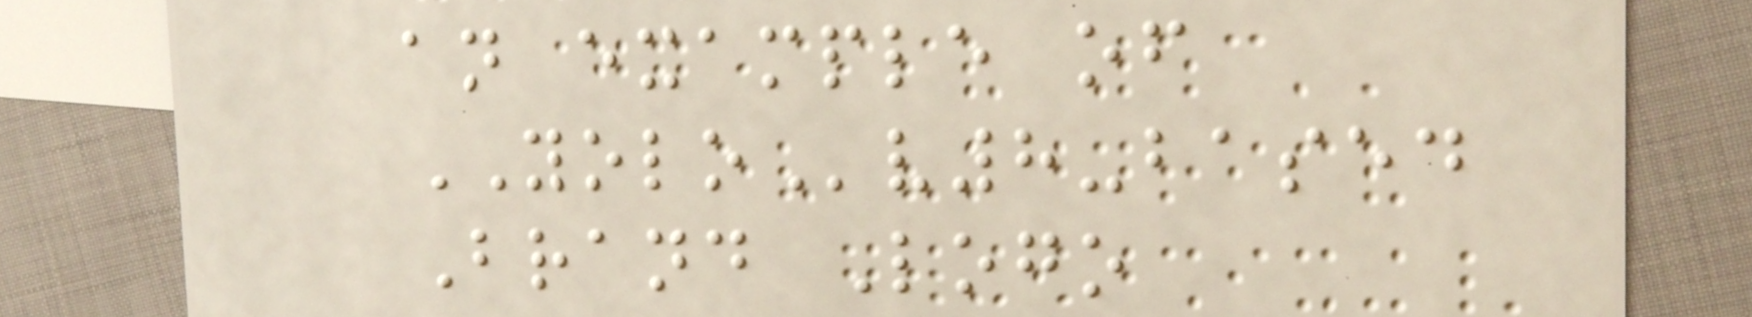an example of
YOLOv8-based
Brand Logo
